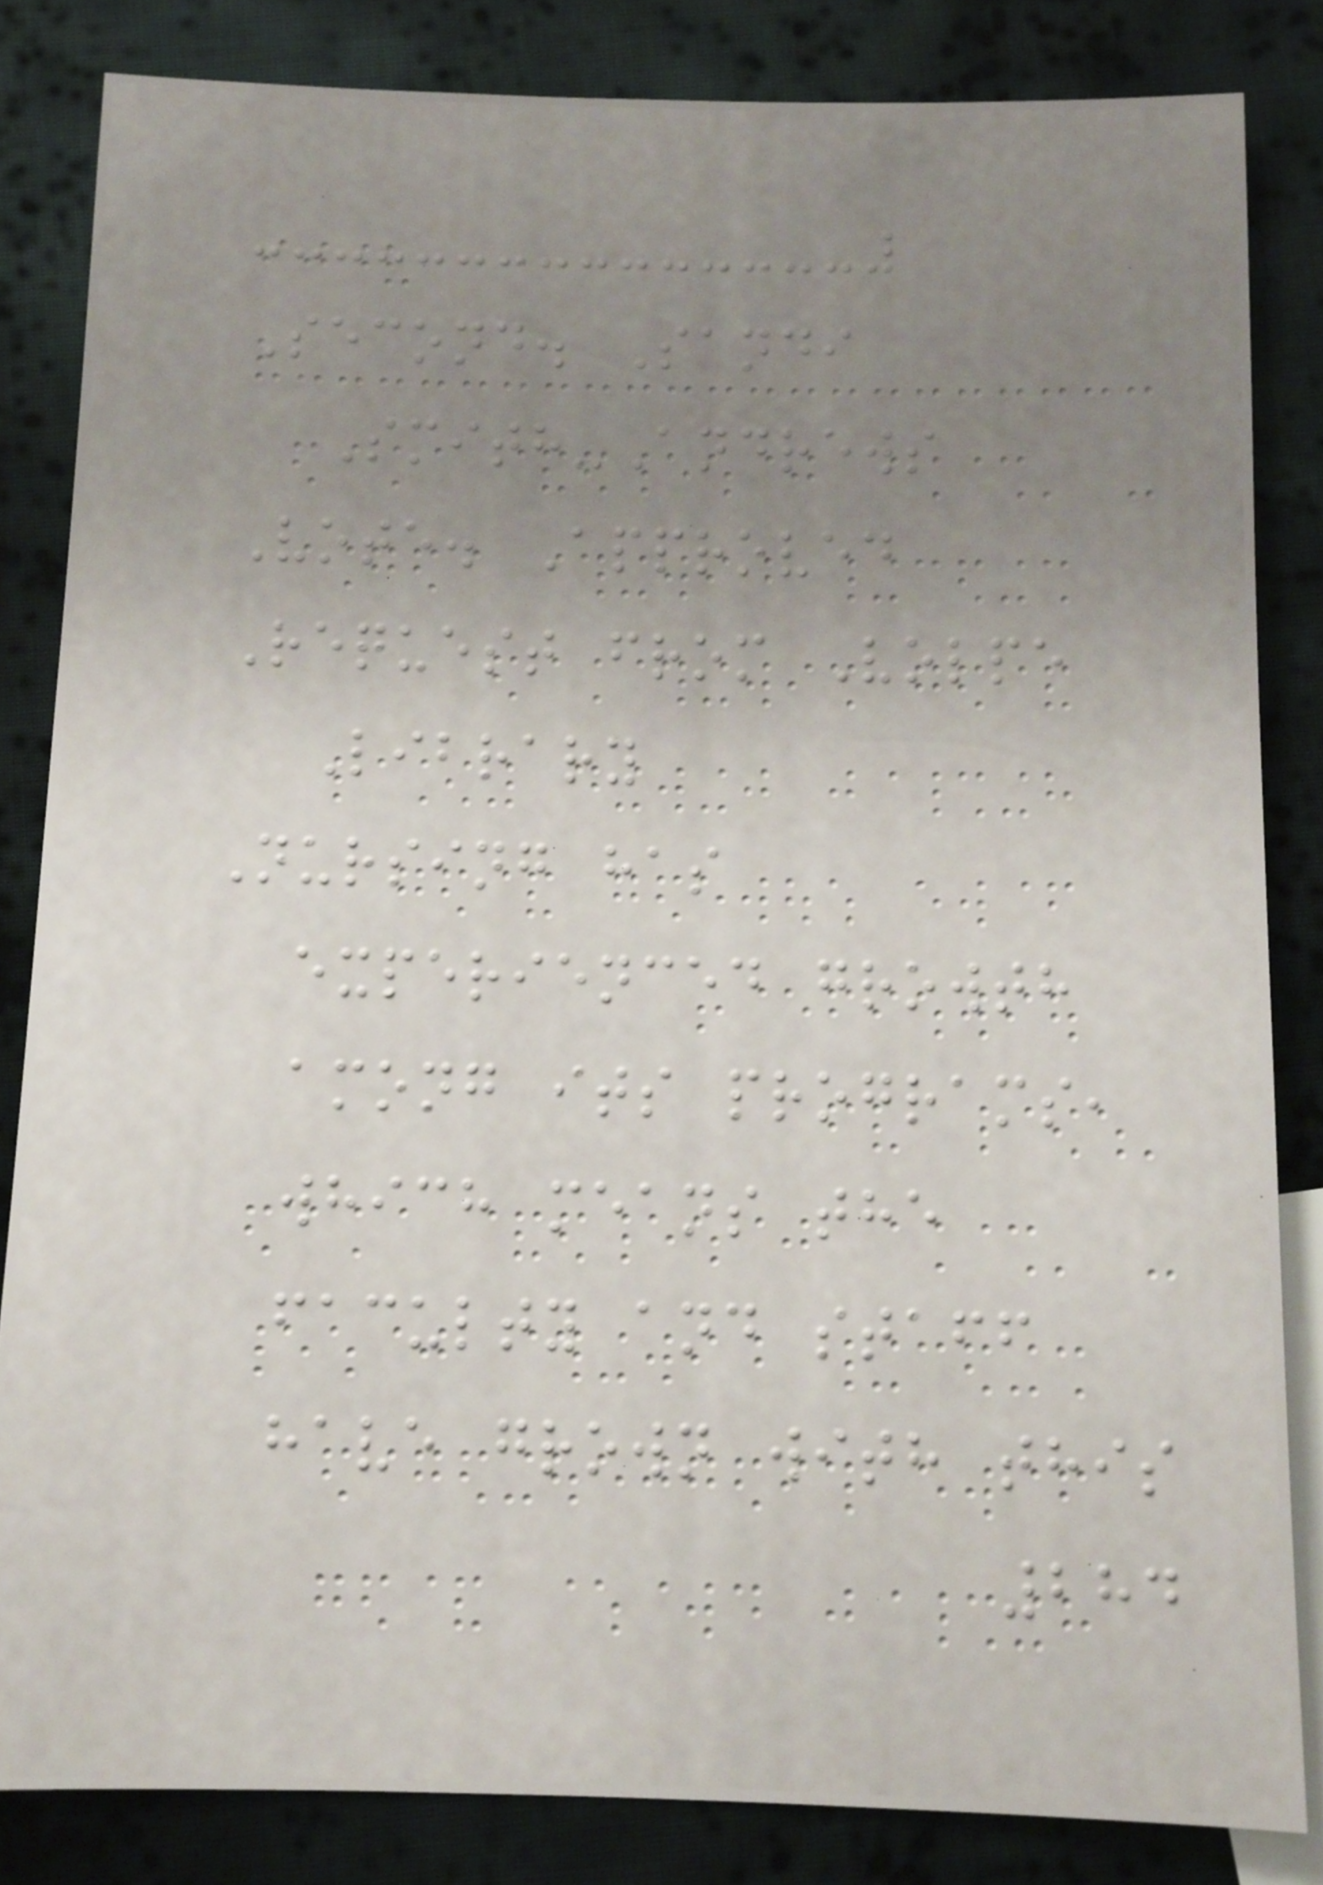Second. Sandi
Smith-Andrews
Vote. Approved
Request from Volpe
Library
Nursing has
experienced growth
among its programs,
which means the
faculty and staff
have grown with this
284
